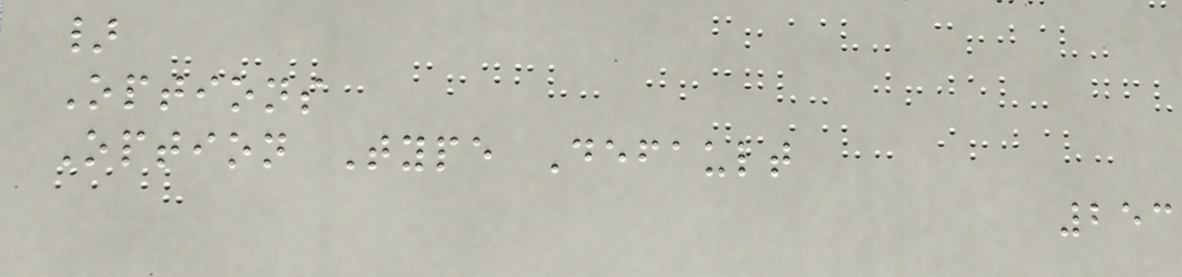}
Options
Option Type Default
253
